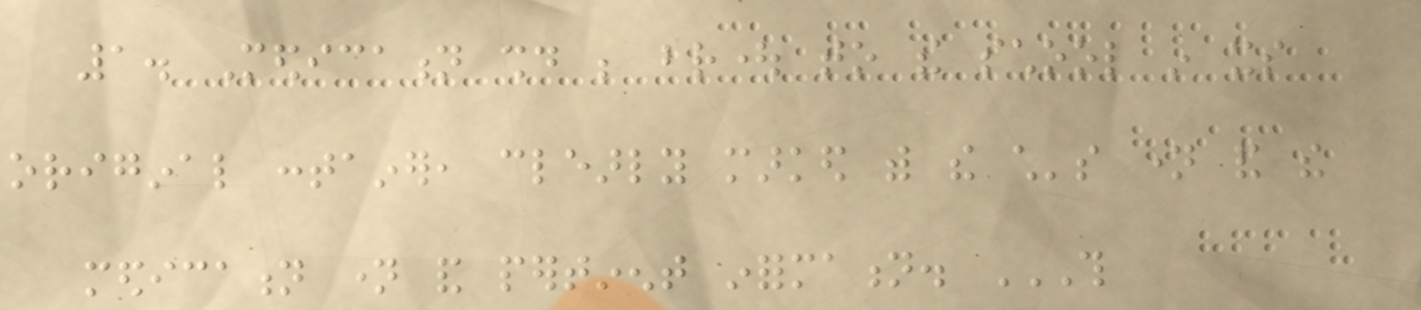1. Medication should be brought to the school in its
original container, clearly marked with the child's name and the
medication name and pertinent information. THIS
